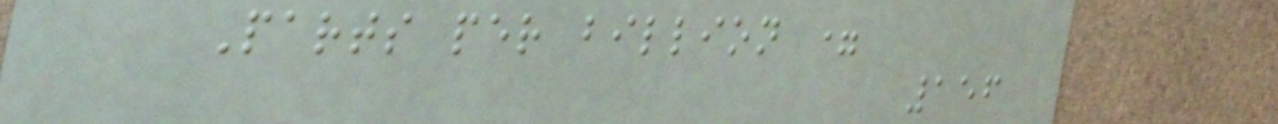Parts per billion =
156
